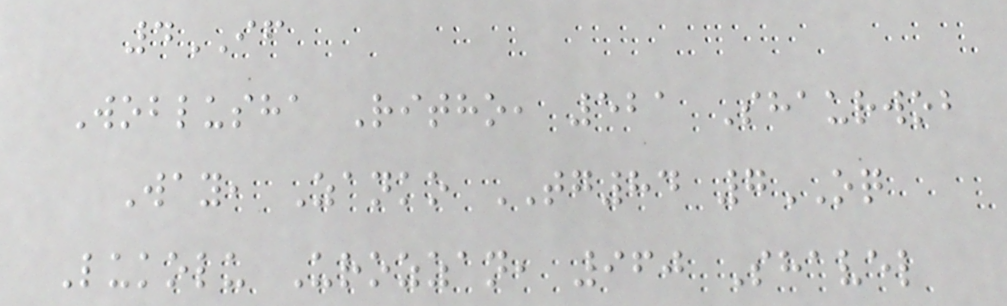4IF
Woblusha Ritho, 521 Shaurwob
Way, Zanko TG84 7OQ
Lukolu Urozzan, 960 Shavel
